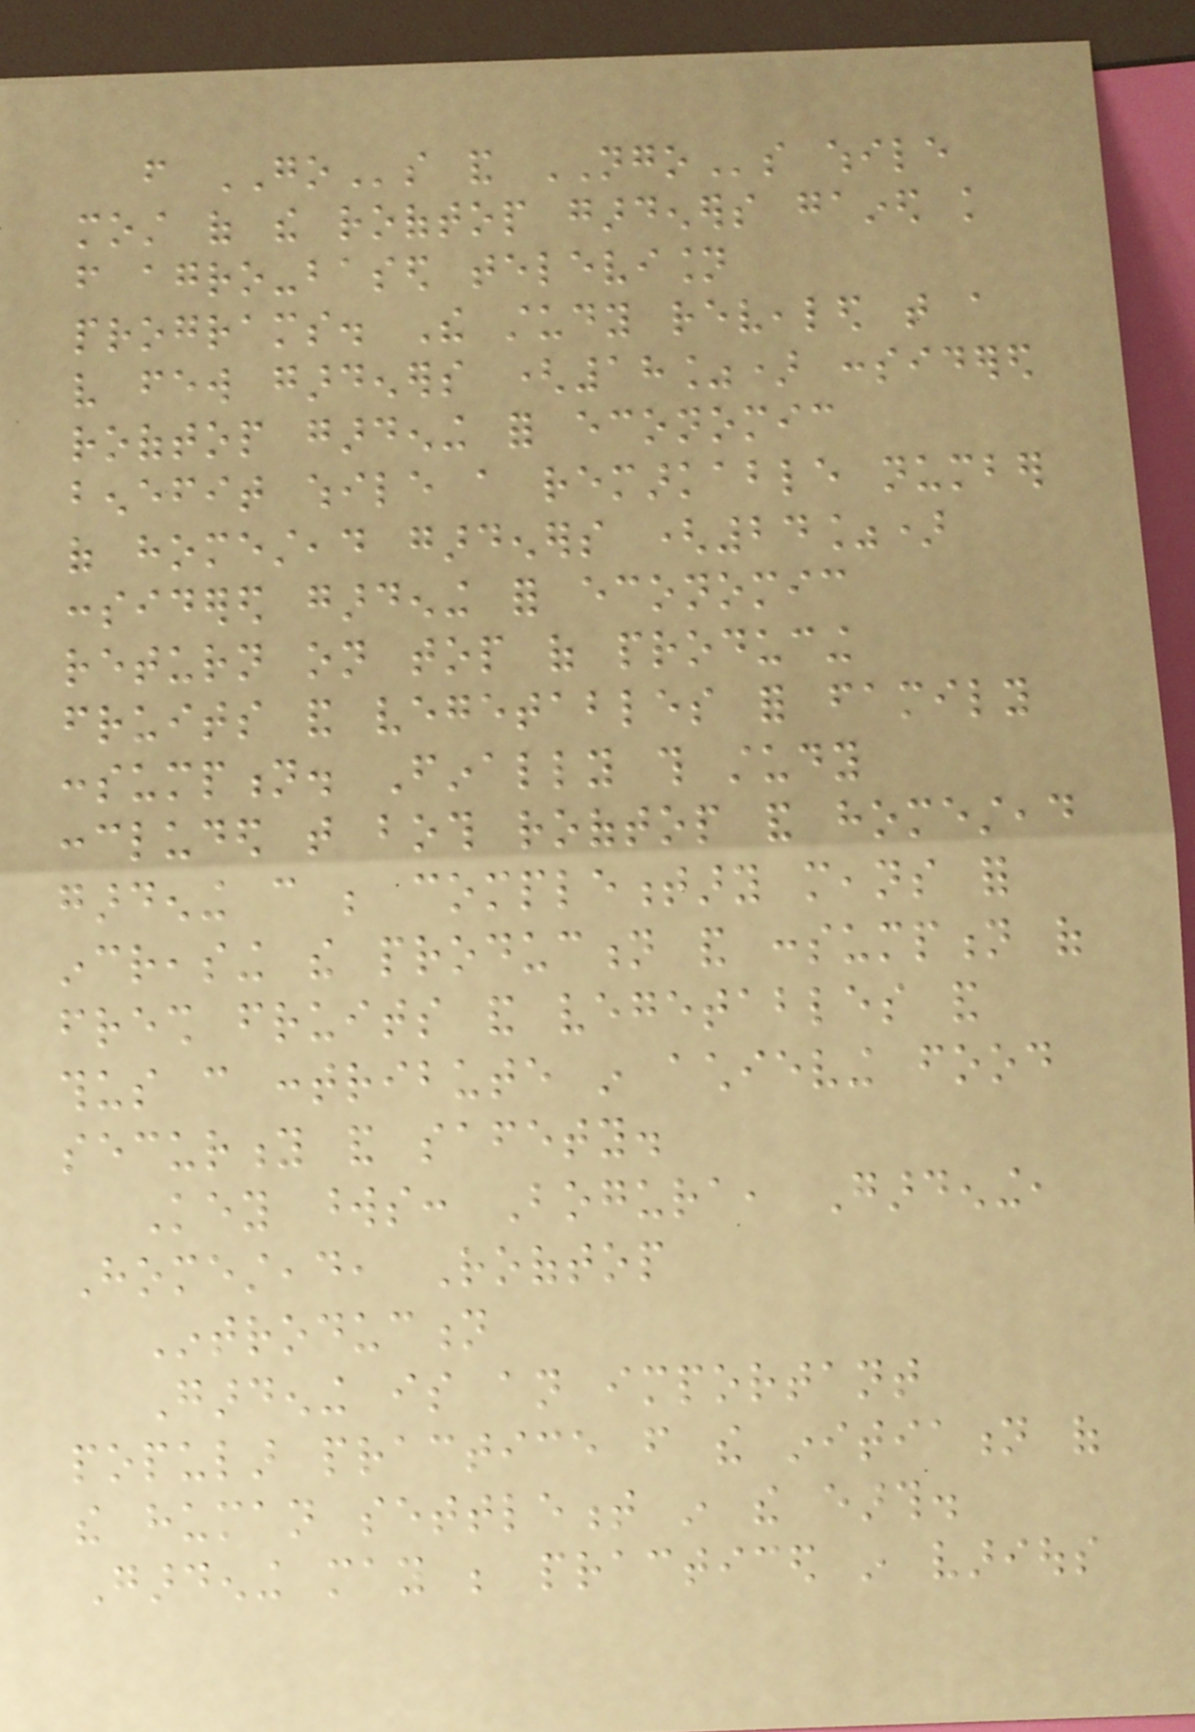from GOs and NGOs while
most of the rooftop gardeners gained knowledge
from agro-based television
programs. The study revealed that a
very few gardeners (18%) considered
rooftop gardening for economic
benefit while a remarkable number
of homestead gardeners (24%)
considered gardening for economic
return on top of producing
fruits and vegetables for family
consumption. Finally this study
concluded that both rooftop and homestead
gardening can be complementary means for
increasing the production and consumption of
fresh fruits and vegetables and
thus can contribute in achieving food
security and safety.
Key words: Bogura, Gardening,
Homestead, Rooftop
Introduction
Gardening is an important
popular practice from the initiation of
the human settlement in the earth.
Gardening may be practiced in various
